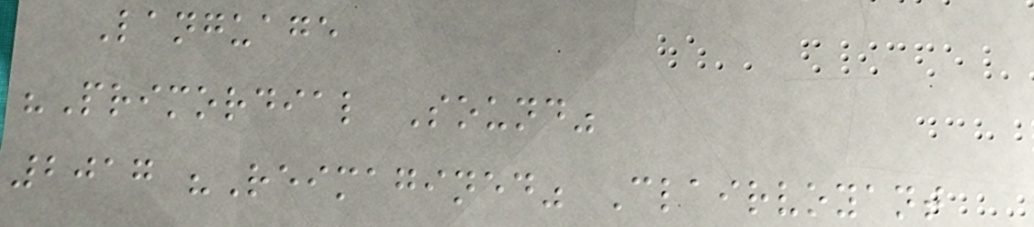Language
"Primordial Sound"
2017 "Reimagined" Clairvoyant
